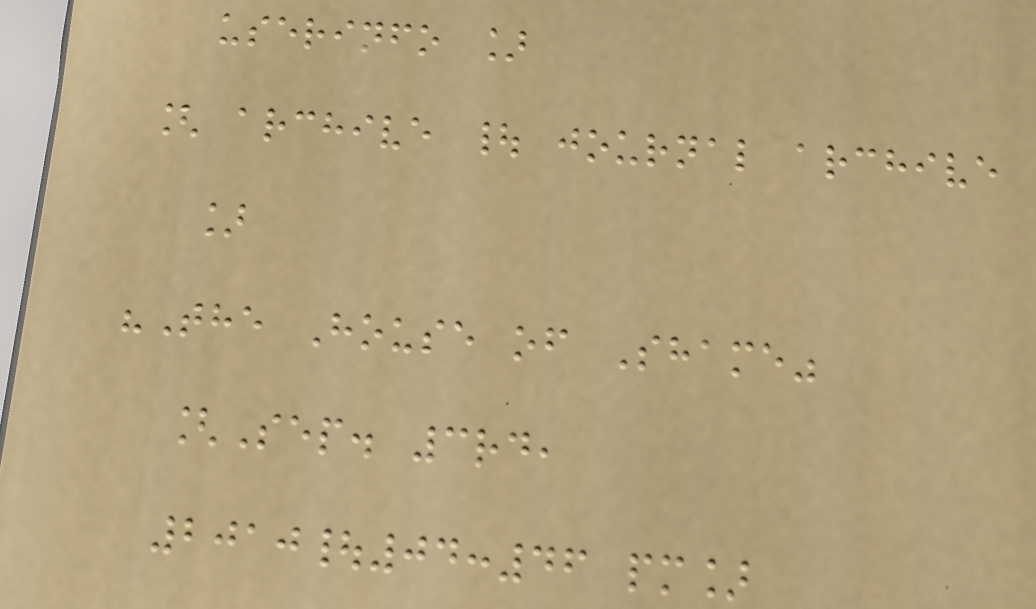userinfo ]
[ archive | journal archive
]
"The House of Shame"
[Sep. 3rd,
2010|04:46 pm]
